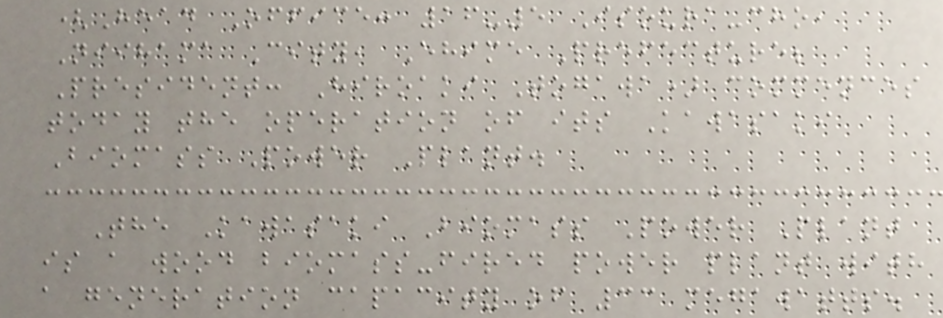(Head Office: 16-5 Isoura-cho,
Niihama City, Ehime Prefecture;
President: Hiroaki Togawa) commences
today the operation of its Kawasaki
Biomass Power Plant.
The Kawasaki Biomass Power Plant
is a wood biomass-fired power plant with
a generation capacity of 33 megawatts.
